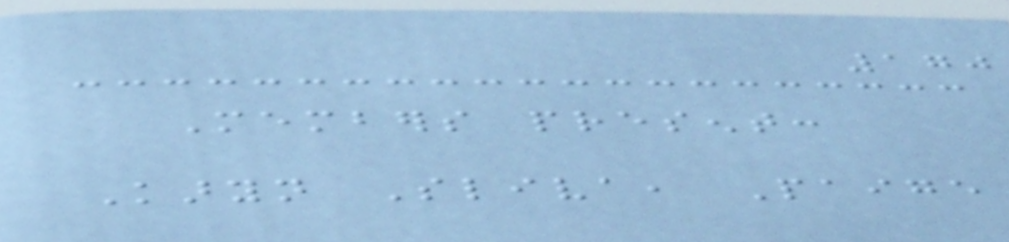170
Members present:
Karyn Sliva, Paige
